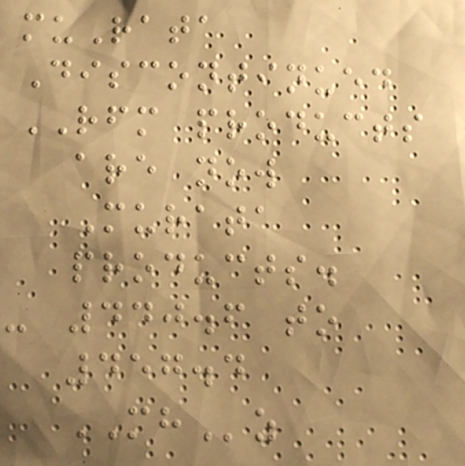muRata
Discontinued
RFM products
are now
Murata
products.
- 440.6 to
457.4
MHz
